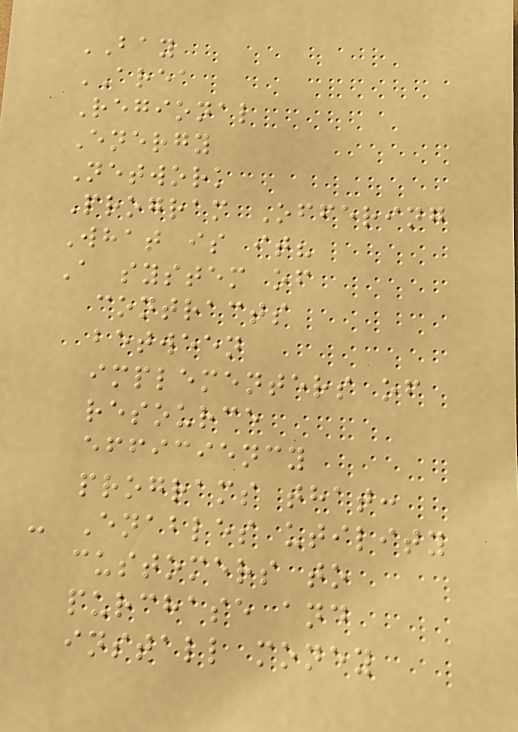BAY
AREA
Regional
Energy
Network
Program Offering
What is it?
A system of
contracts
between
implementers of
resource
efficiency
programs that:
- Enables utility
customers to
purchase and
install money
